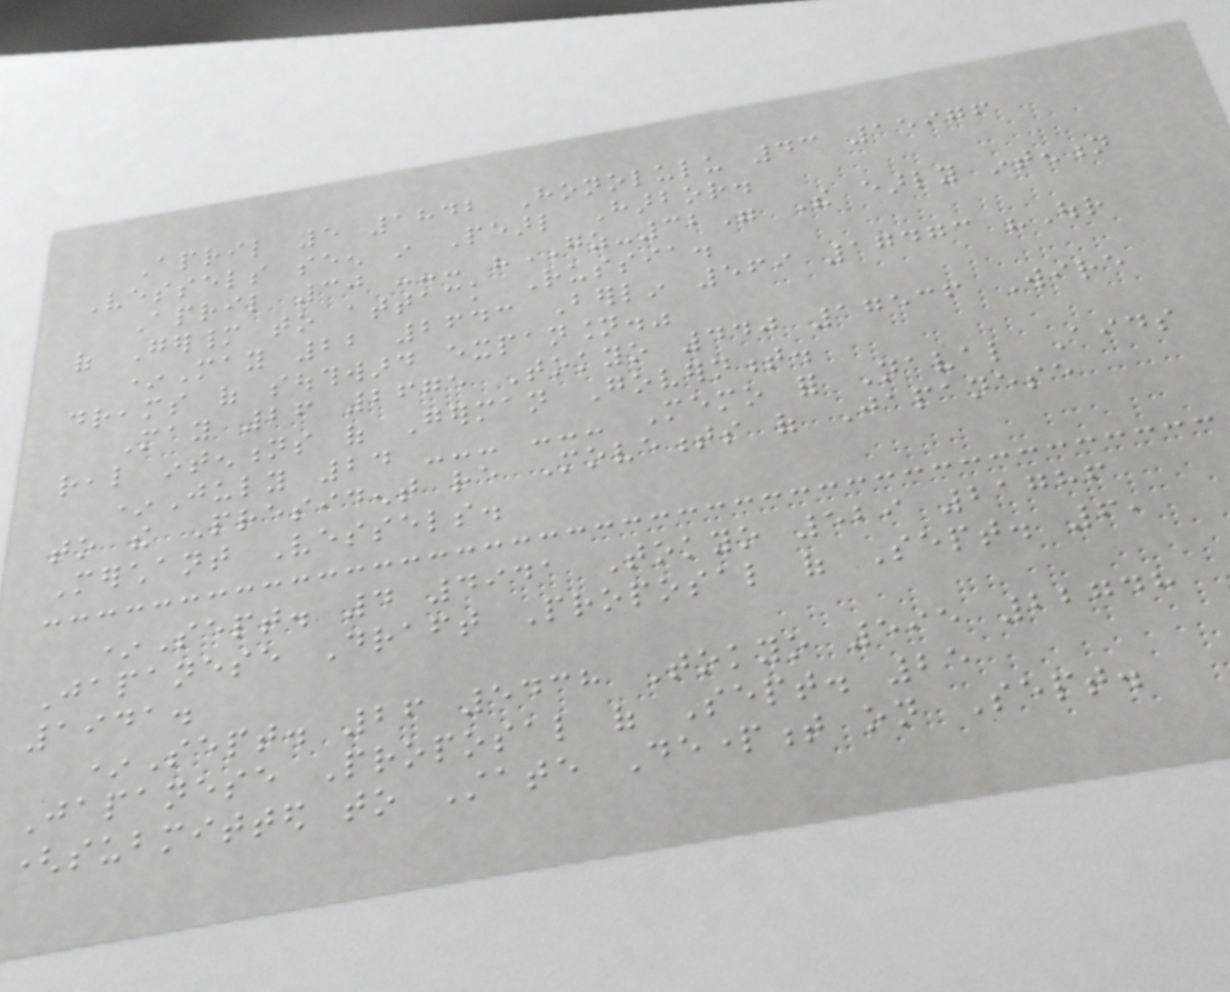April 5 1842 Honolulu 43 15976
Vessels seen in Pearl Harbor.
April 30 --- "GZ-32" The early intention
of Germany to attack Russia.
*May 22 2643 Berlin 569 17473 "Our
dreams of southward expansion."
May 26 2675 Tokyo 440 17536 Wire
real intentions of German Government.
*July 24 --- --- Memo for Naval Aids
to the President re Movements of Japanese
Merchant Vessels.
*Sept. 4 4941 Tokyo 529 21786
Japanese Draft Proposal of Sept. 6,
1941.
*Sept. 26 5438 Tokyo 595 22748
Japanese Proposal of Sept. 25
(submitted to State Department on Sept.
